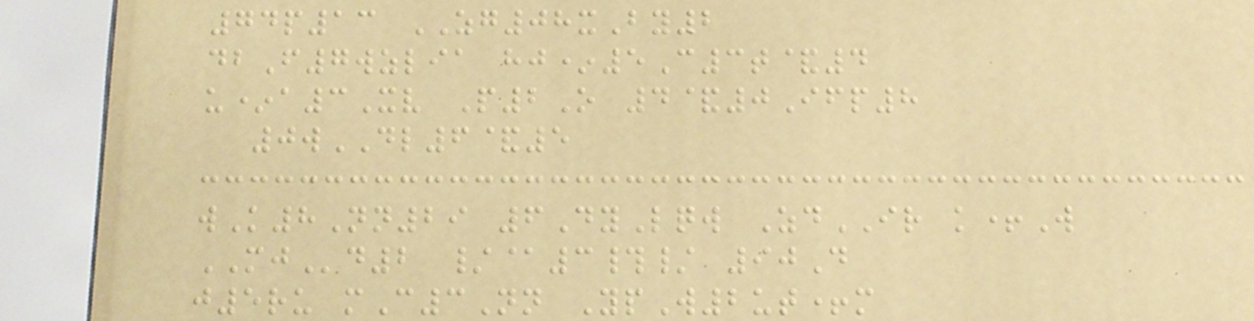74p13 ZG08xBy2
dbF7wzlia hj*5C3t&4
u*a3Xv P2O 4&0Ifp8
0wDL6&5
wK8Nn29 6DyLqw ZdIR k+W
MJd2 /@3#/ 90D
j5ru mC3Nn YpW2ut+m
